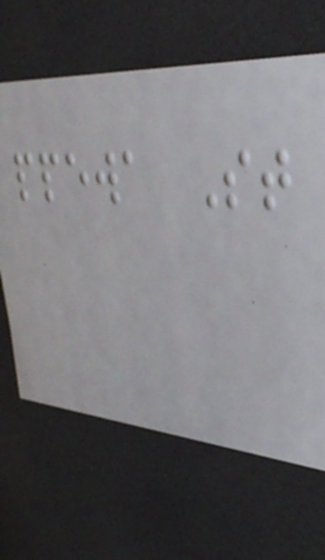ppewa St
